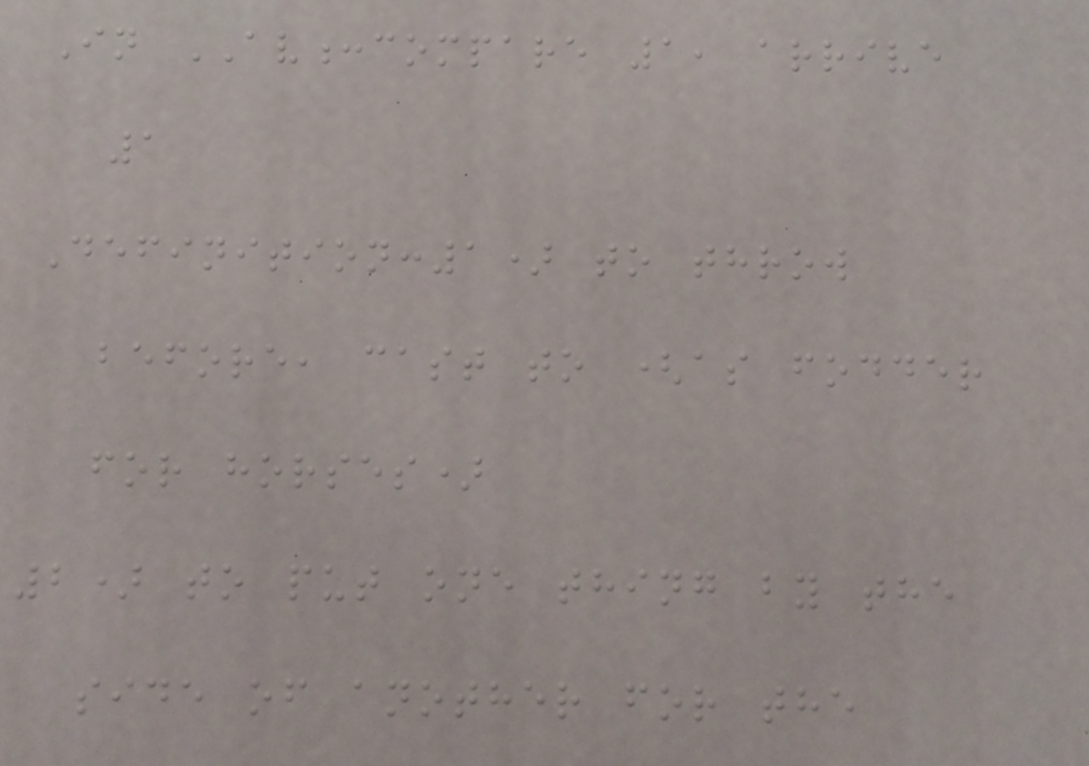In AV:compare 1, arrive
1
Definition:1) to throw
before, cast to (as fodder
for horses)
2) to put one thing by the
side of another for the
